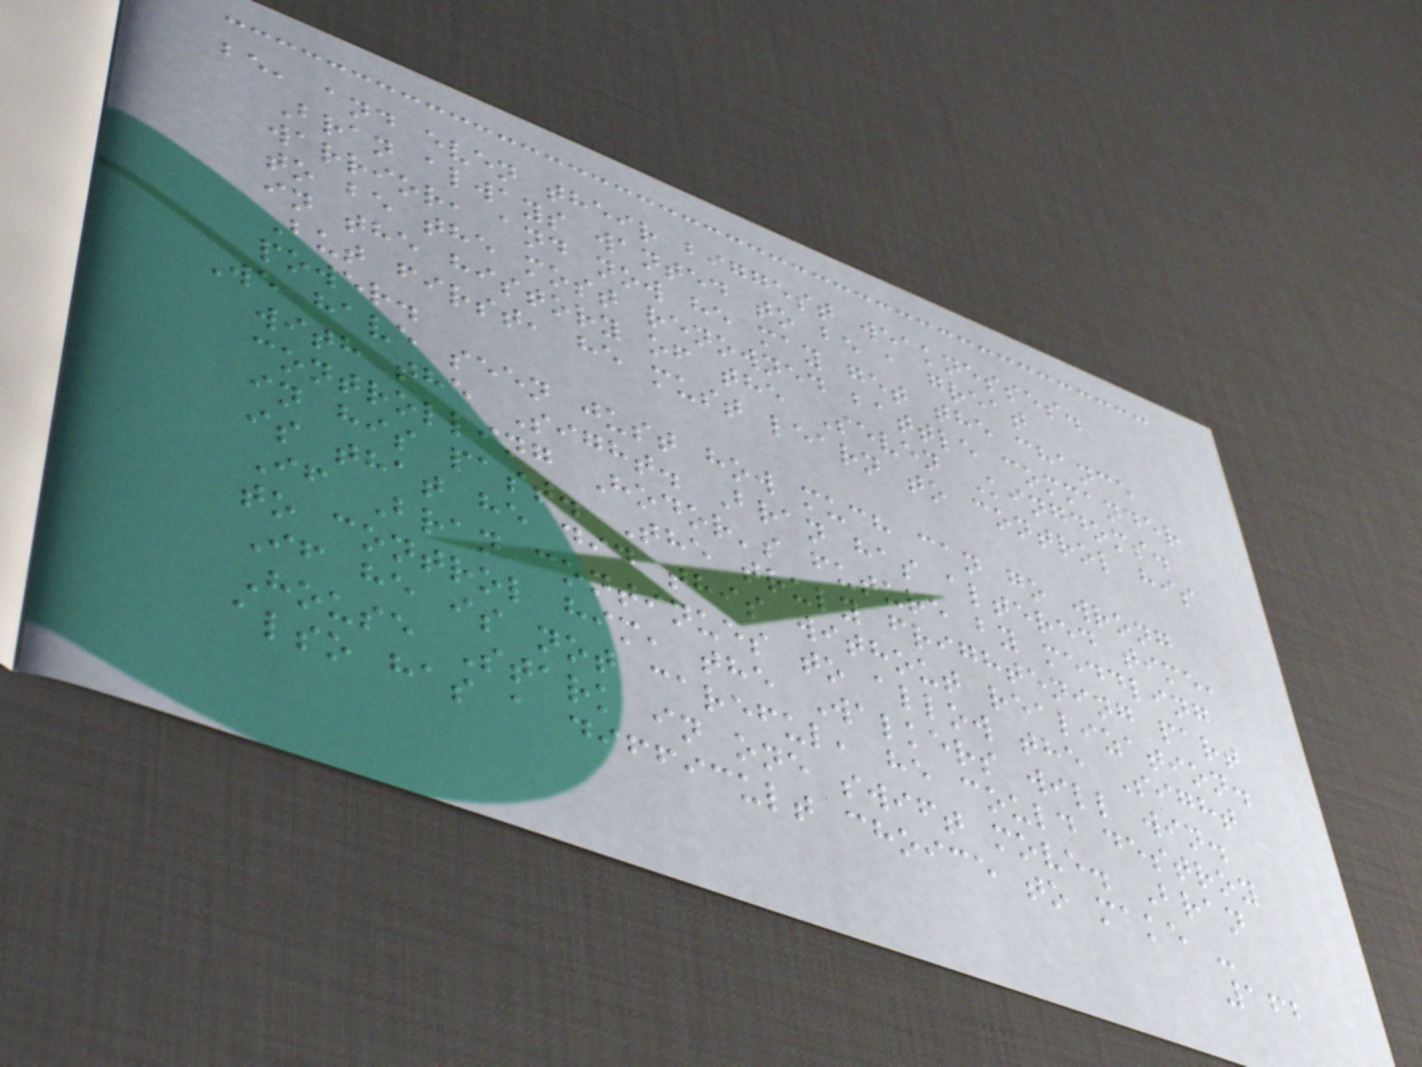be, and even their biggest weaknesses.
Bran always wanted to be a great
warrior, and now he may get the chance
to be the most renowned battle commander
in the history of the Seven Kingdoms.
But first, he must learn to control his
power.
We have seen just how much can go wrong
with the Sight. Bran has altered time,
controlling Hodor's future by meddling
in his past. The truly frightening part
is that he did this without realization.
If Bran continues to allow the Sight
to control him, the Walkers will win.
If he is not careful, he could destroy
House Stark in one swift move. Bran
also has a difficult choice to make -
162
